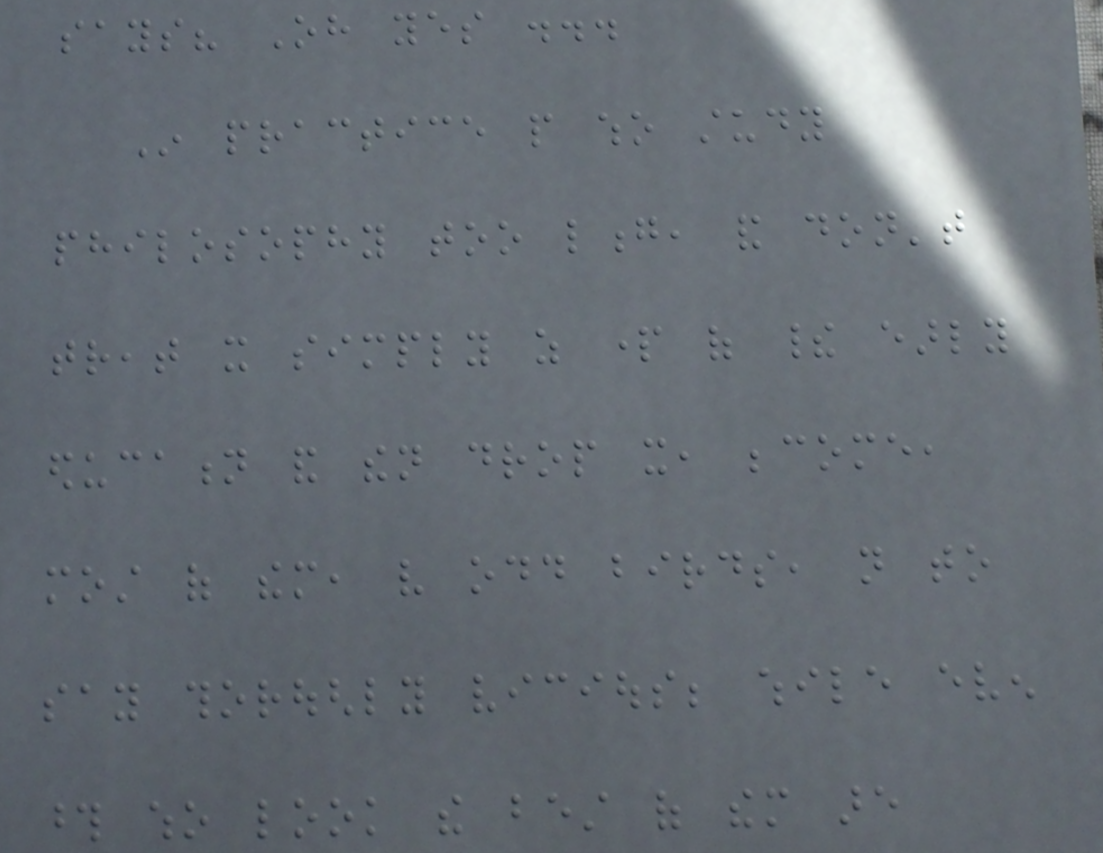says? Oh yes ...
In practice people who study
philosophy too long, and don't
treat it simply as part of their early
education and then drop it, become,
most of them, very odd birds, not to
say thoroughly vicious; while even
those who look the best of them are
